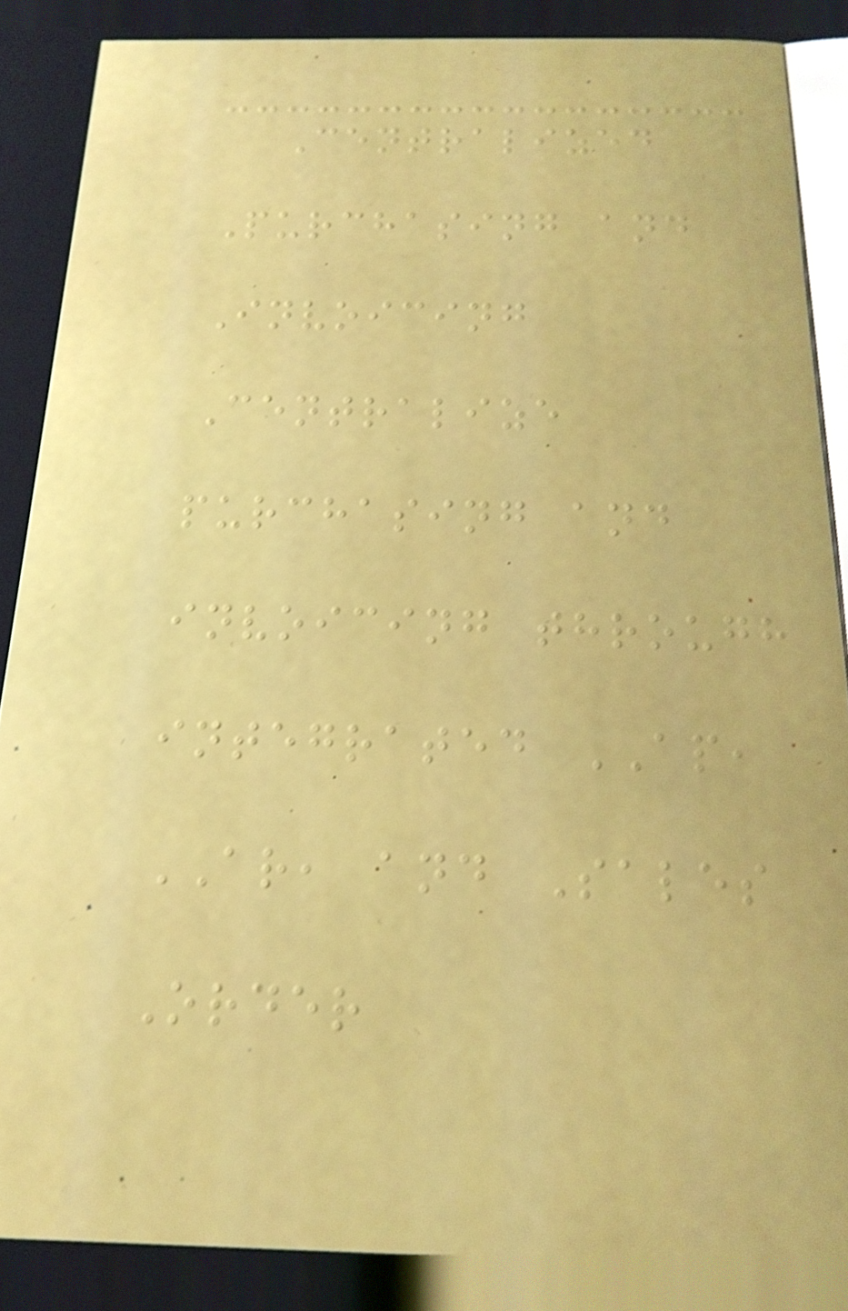Centralized
Purchasing and
Invoicing
Centralize
purchasing and
invoicing through
integrated AP,
AR, and Sales
Order
